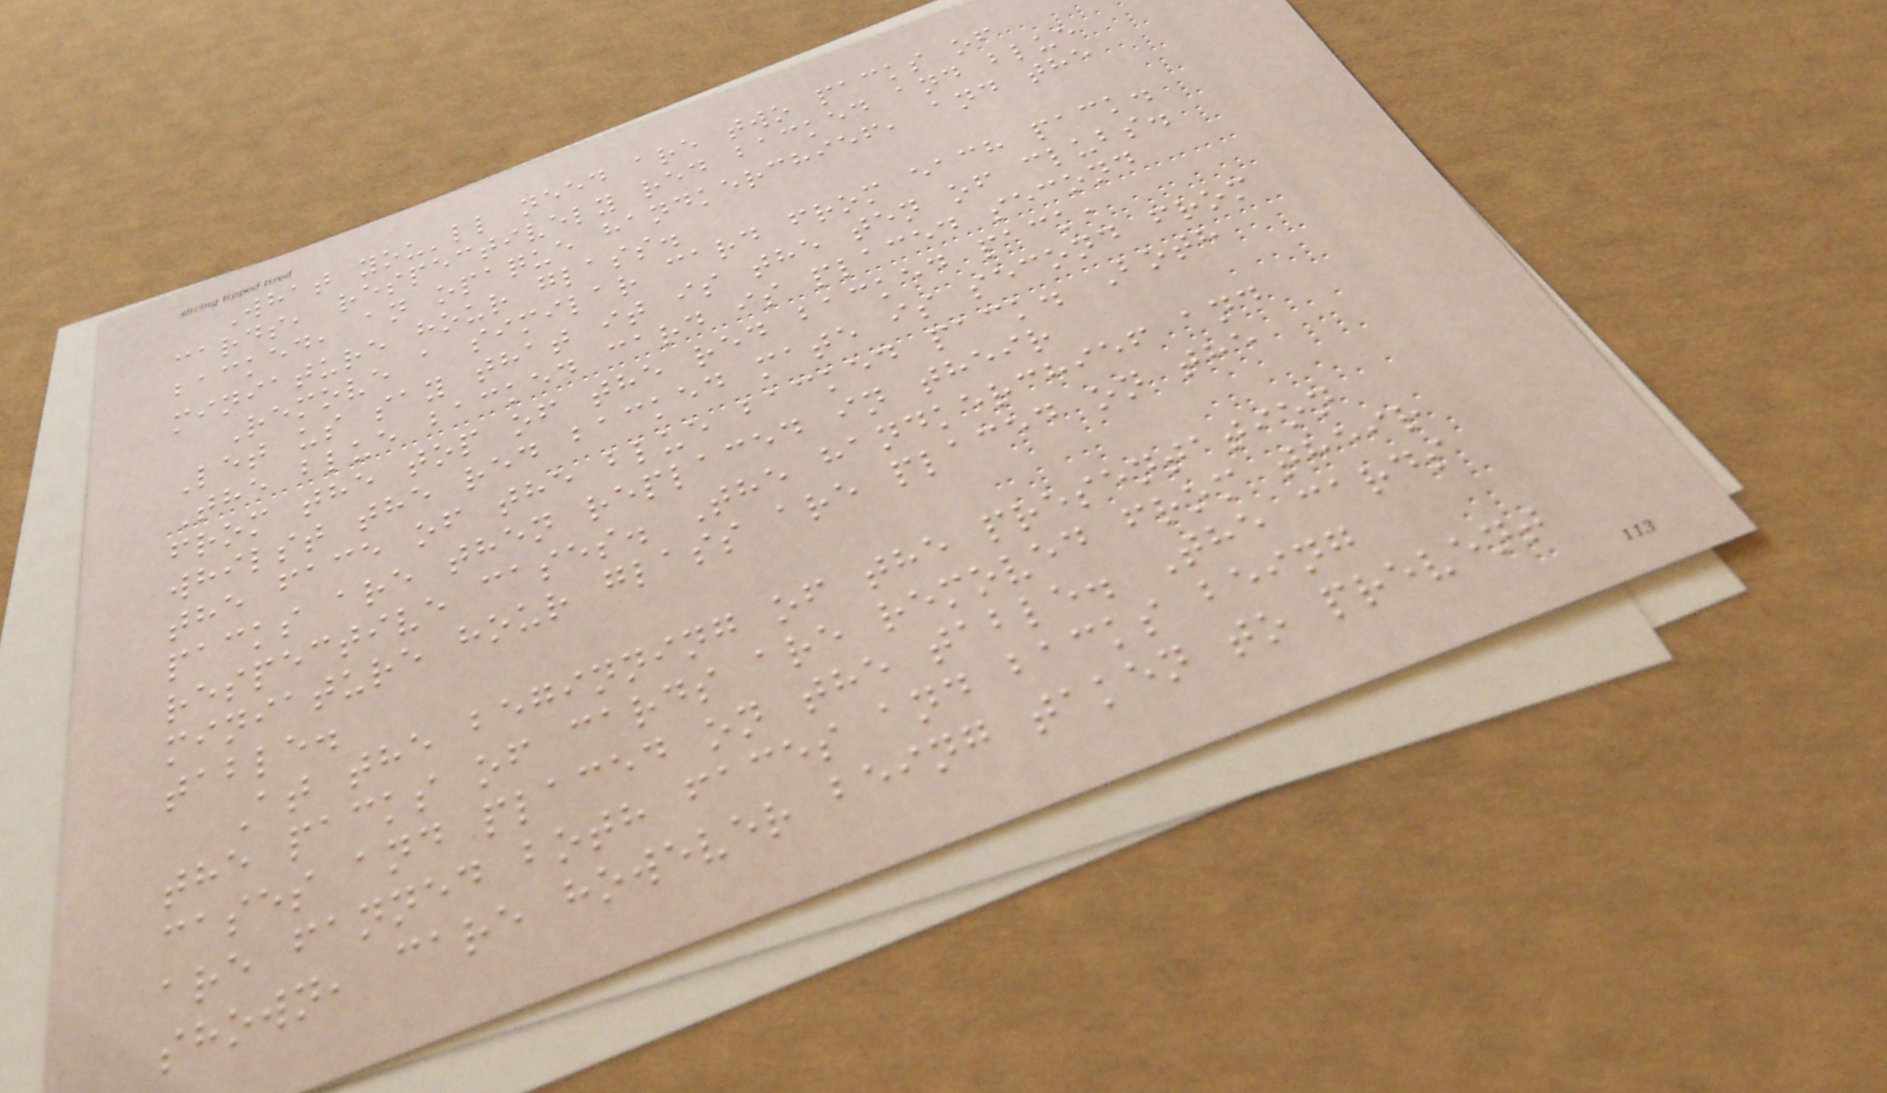What you'll need are two packs of
cards, respectively red backed and blue
backed, an opaque handkerchief, and the
miniature hour glass.
Remove a similar card from each pack.
Let us say that it is the ten of clubs.
The blue backed card is placed second
from the top of the red backed pack,
whilst the red backed mate is second from
the face of the blue backed pack. Both
packs are then replaced in their
respective cases. The handkerchief and
miniature hour glass are placed on the
table.
At the beginning of the presentation
the packs of cards are removed from their
cases and placed on the table. The cards
are fanned both faces and backs being
shown, care however being taken to prevent
